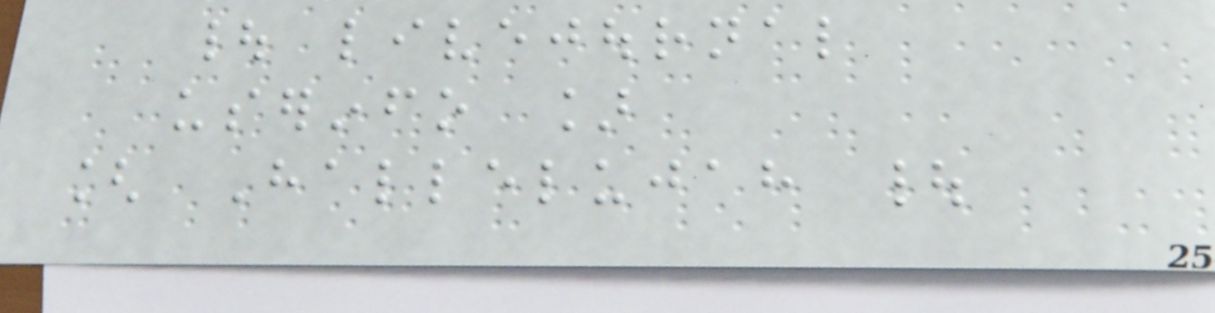| livejournal
userinfo ]
[ Hallelujah |
